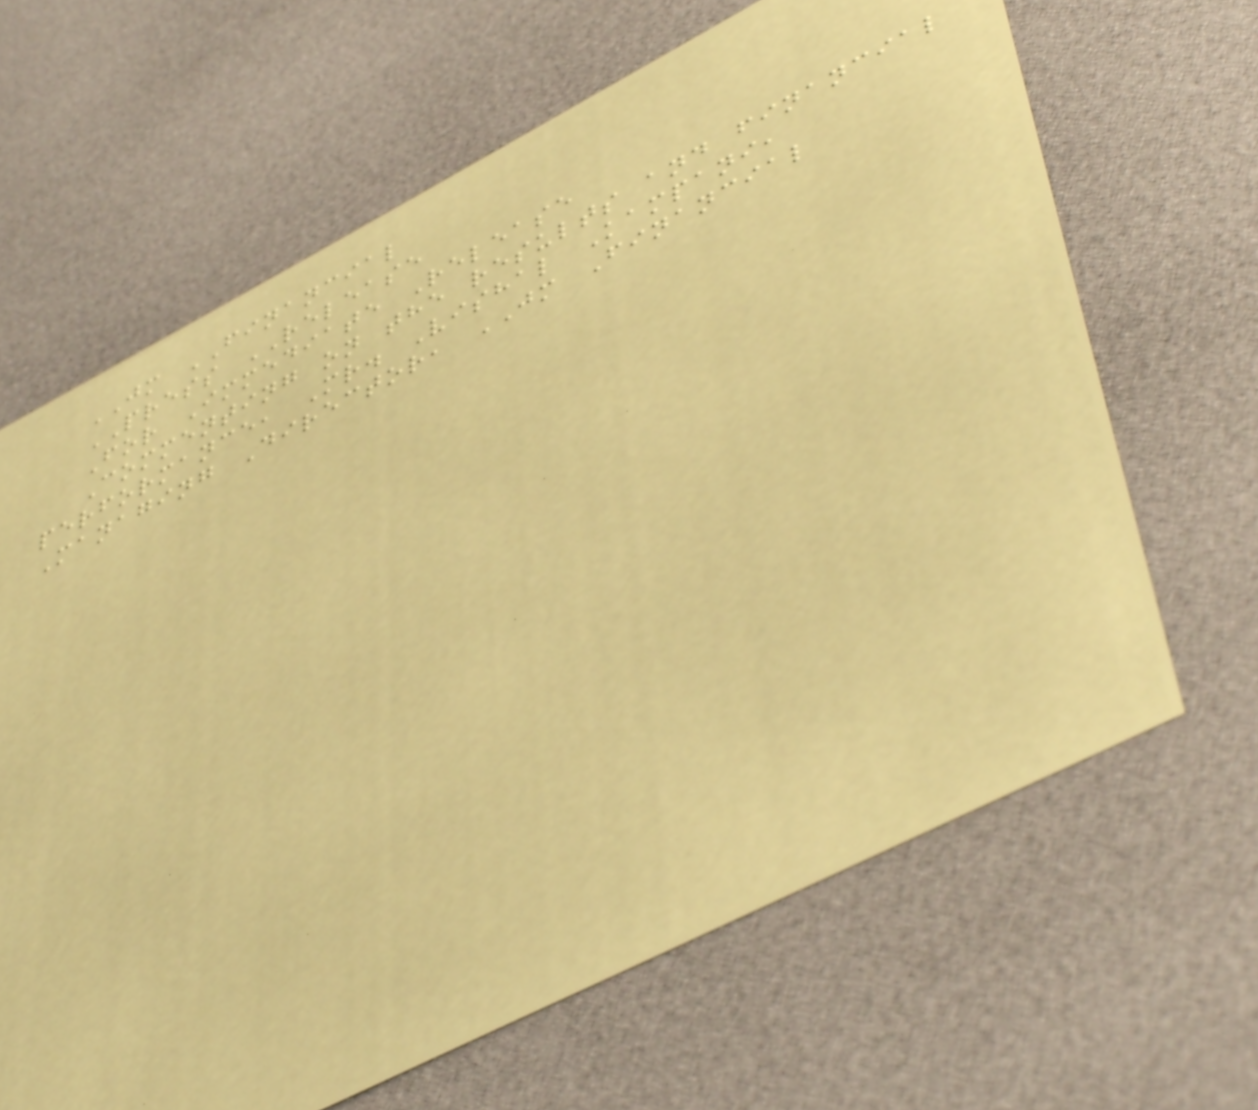JM FINANCIAL
PRESS RELEASE
For Immediate Release
Commenting on the results and financial
performance, Mr. Vishal Kampani,
Managing Director, JM Financial
